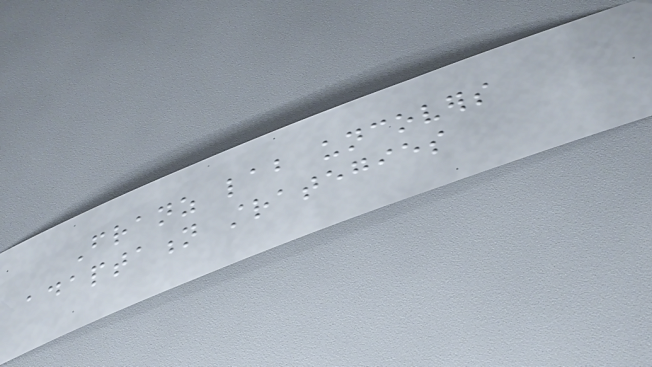Franz lab uncovers
adaptation strategies
